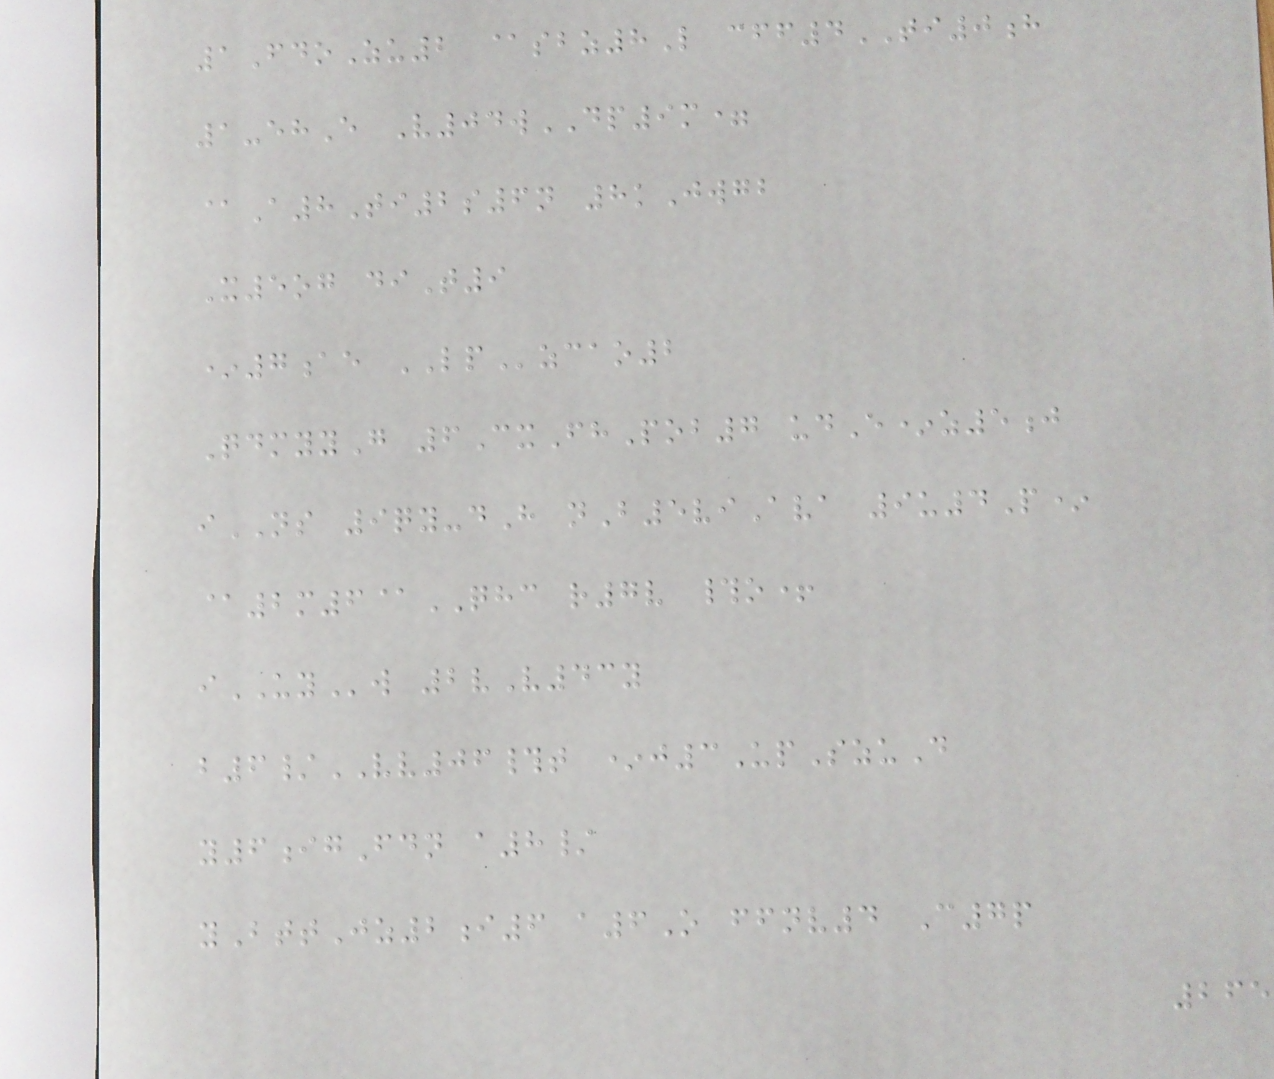1FdoZu2 @sbz8L cff4TI0h
1-ehE V04wDP9m=
@A8Ti2s6n 8kJwgb
X5og diT9
*7ae LPzcao2
QdmyyG 6CxFhPob7 udE*z5j
iNS 9qy-dH nB5viAva 9u4P*
@2m6@QHC r7v #o+
iUYw 2vV43y
b6/VV06#t *j3UpSzuD
y6igFdn a8/
yBttJz2i6 a6O ffnv4 C7p
265
